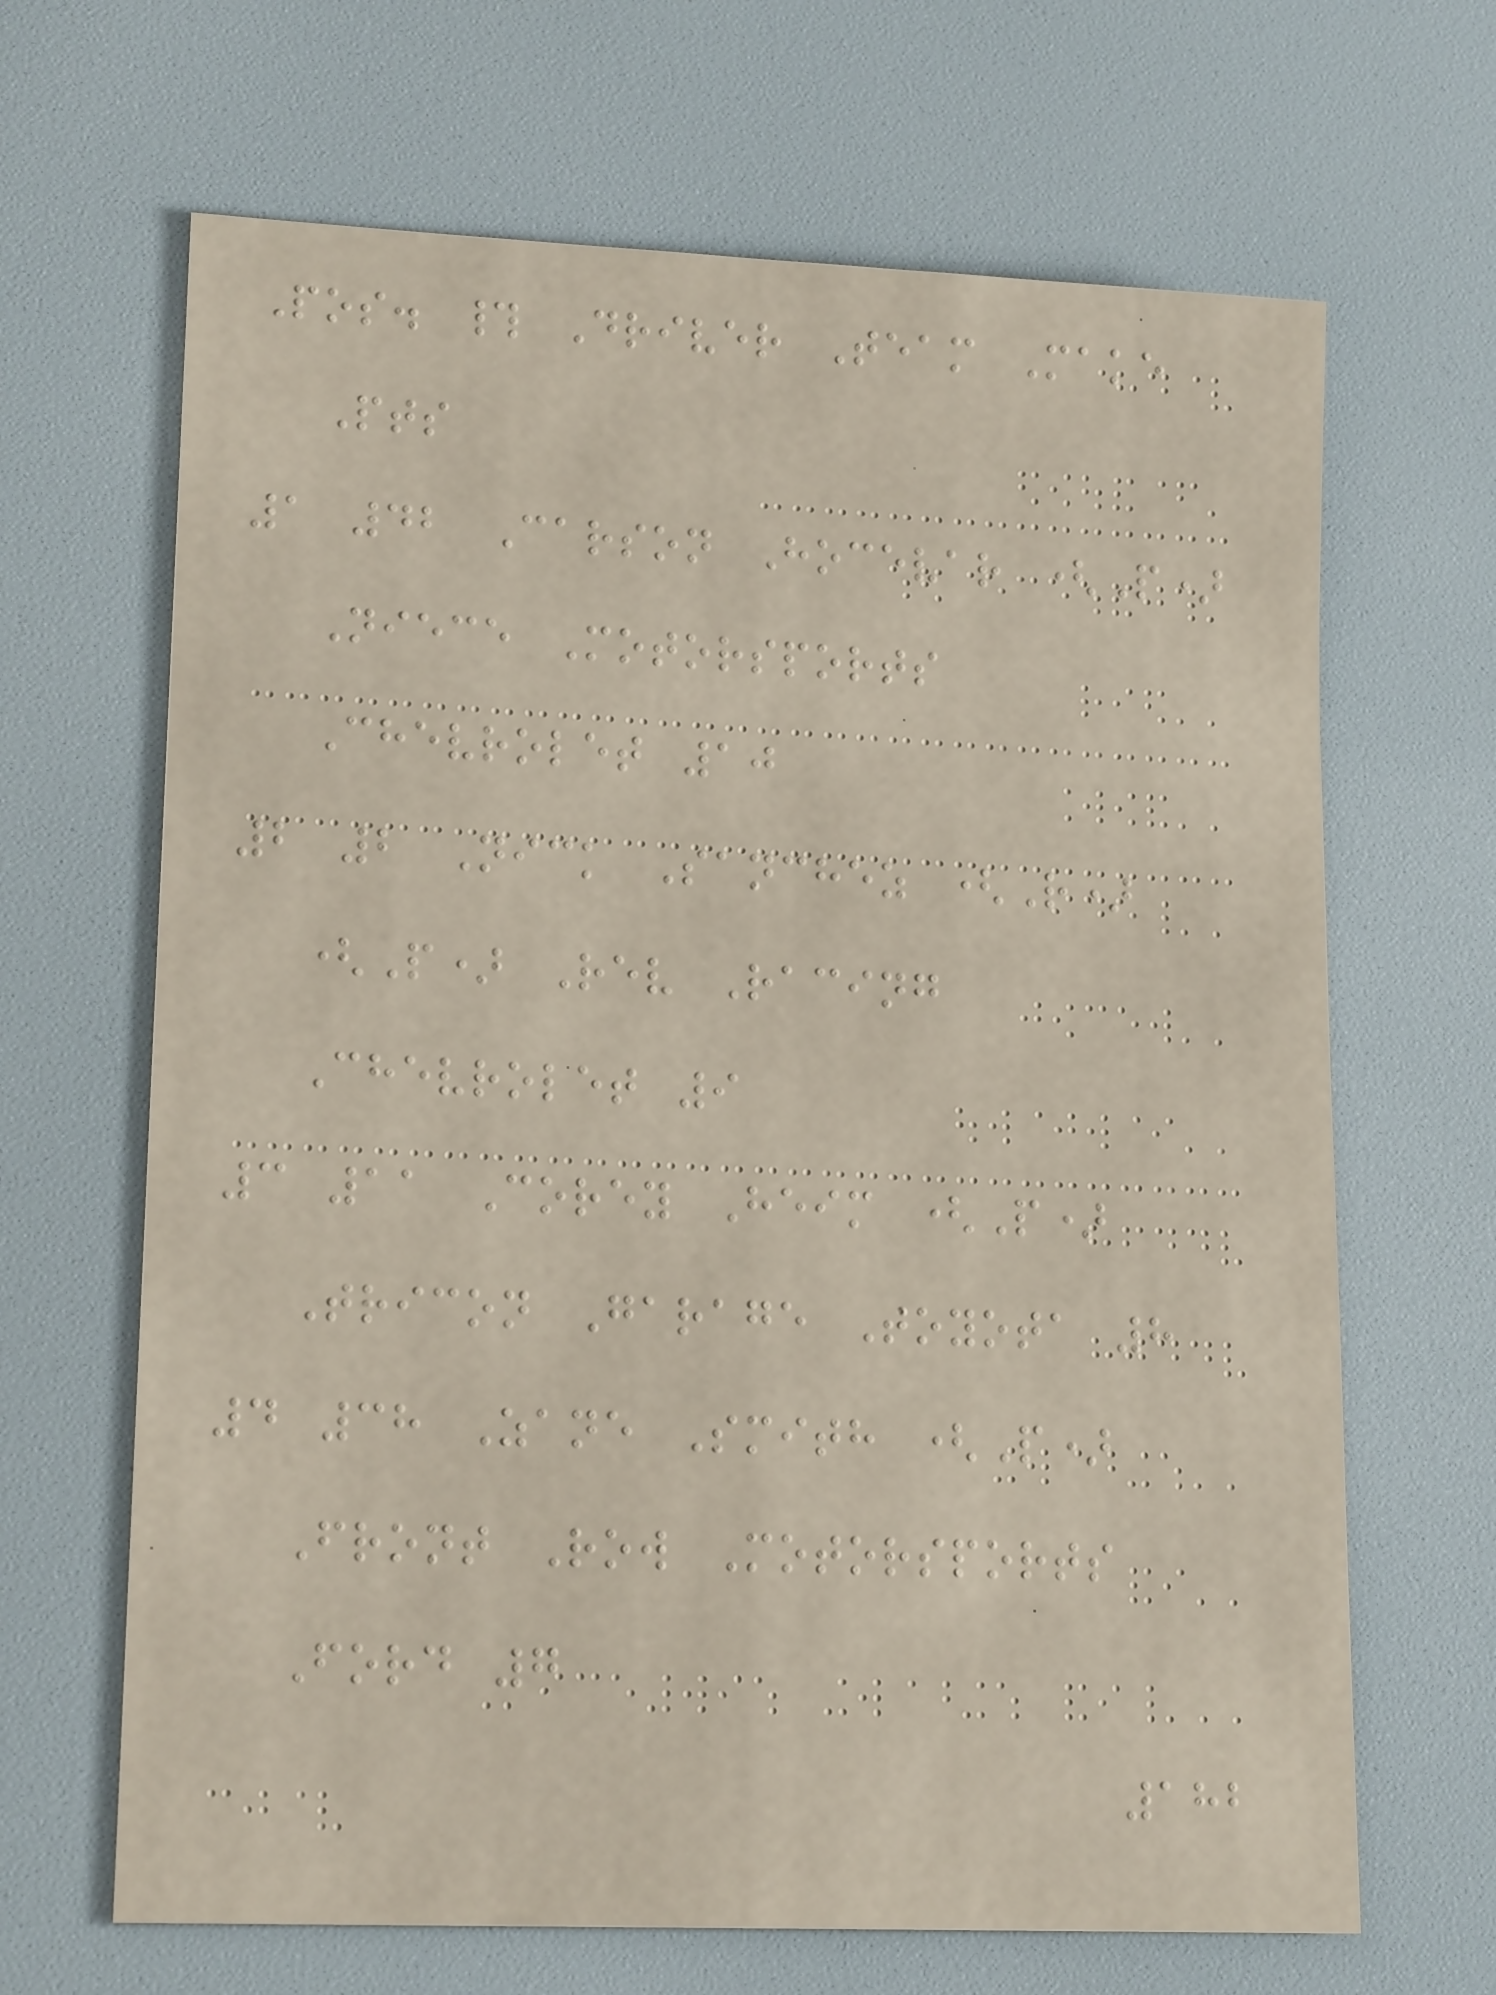Pos. # Driver Team Make
Pts
1 42 Carson Hocevar (P)
Niece Motorsports
Chevrolet 10
2 2 Nick Sanchez (R)
(P) Rev Racing
Chevrolet 9
3 11 Corey Heim (P)
Tricon Garage Toyota 8
4 38 Zane Smith (P)
Front Row Motorsports
Ford 7
182
